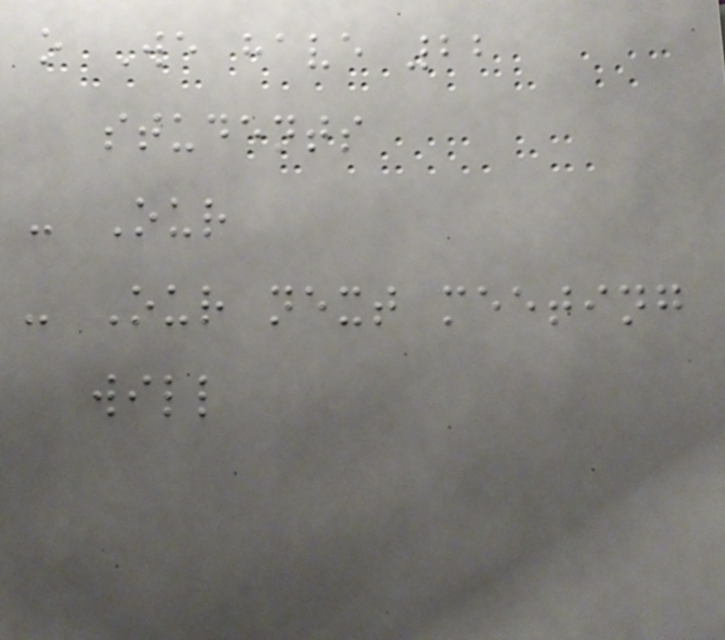o We have 22
students
- Our
- Our next meeting
will
